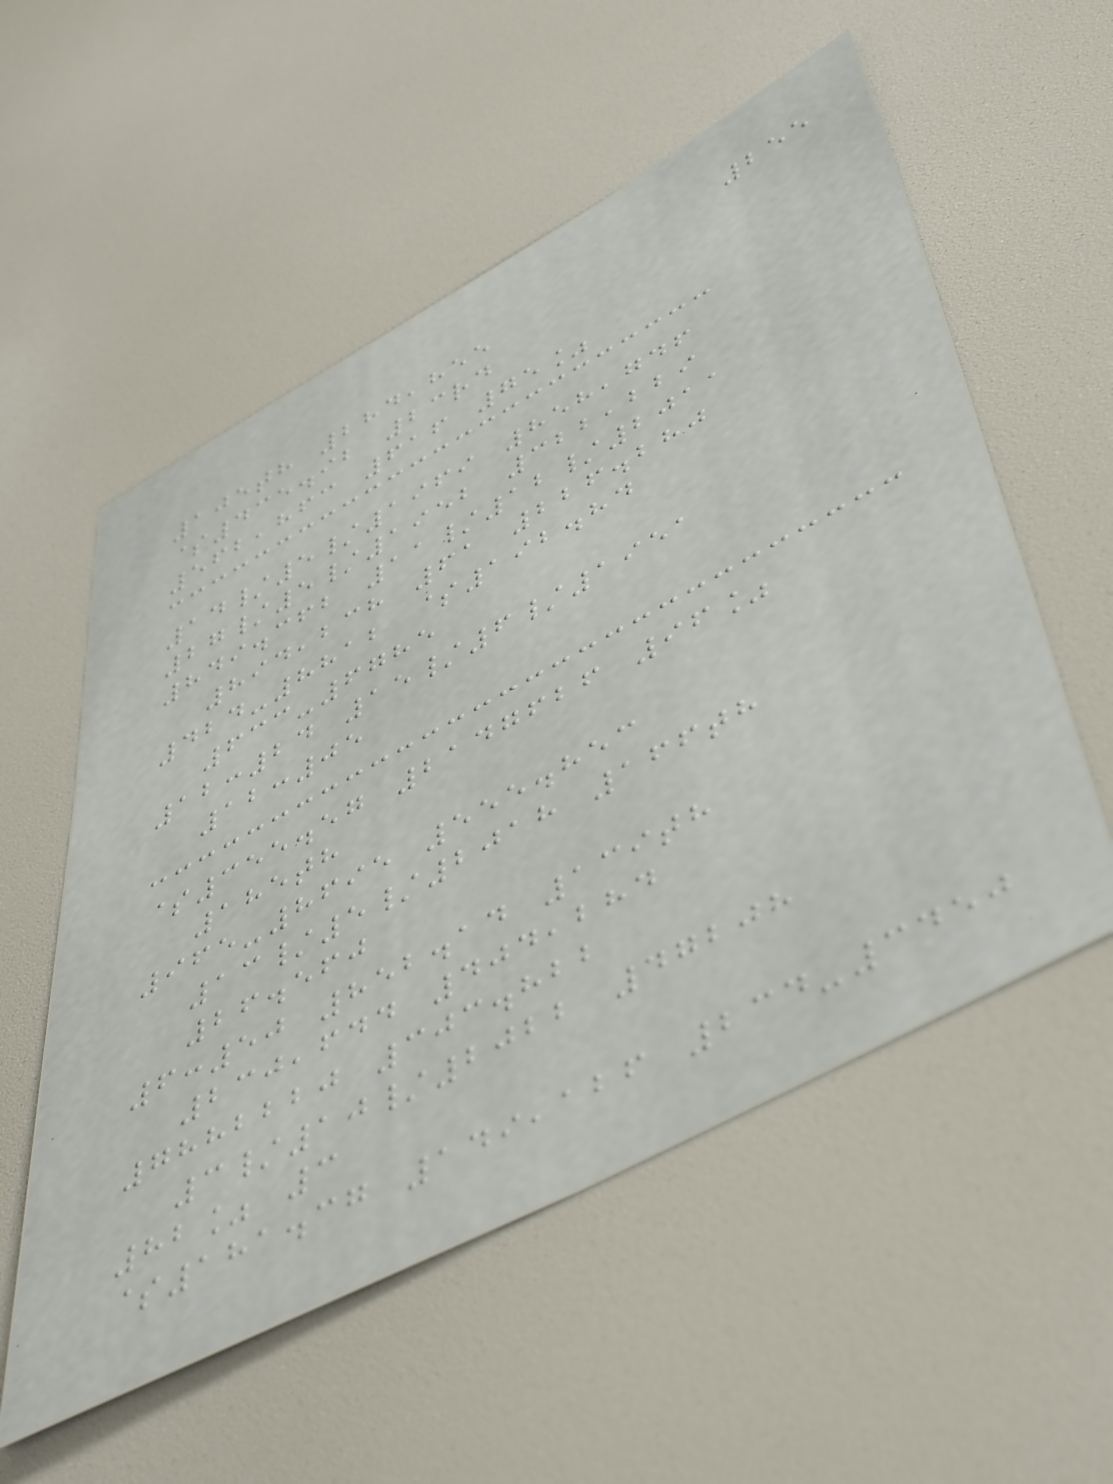255
105th 284,855
$435.92 23rd
562,863 616 75%
14/5/1969 858,746
27/5/1952 322,229
849.362 11/12/2011
894,238 61 226.280
424-8812 $192.84
633-6785
12:24 15/6/1951
12:05
$355.57 2147626 96%
185th
965-8695 555.853
13/5/2018 166th
26.560
6:50 852.14 139th
230,644 404,284
7882220 303.822
3/10/2022 47208
82% 3
$181.37 149,126 234-3450
